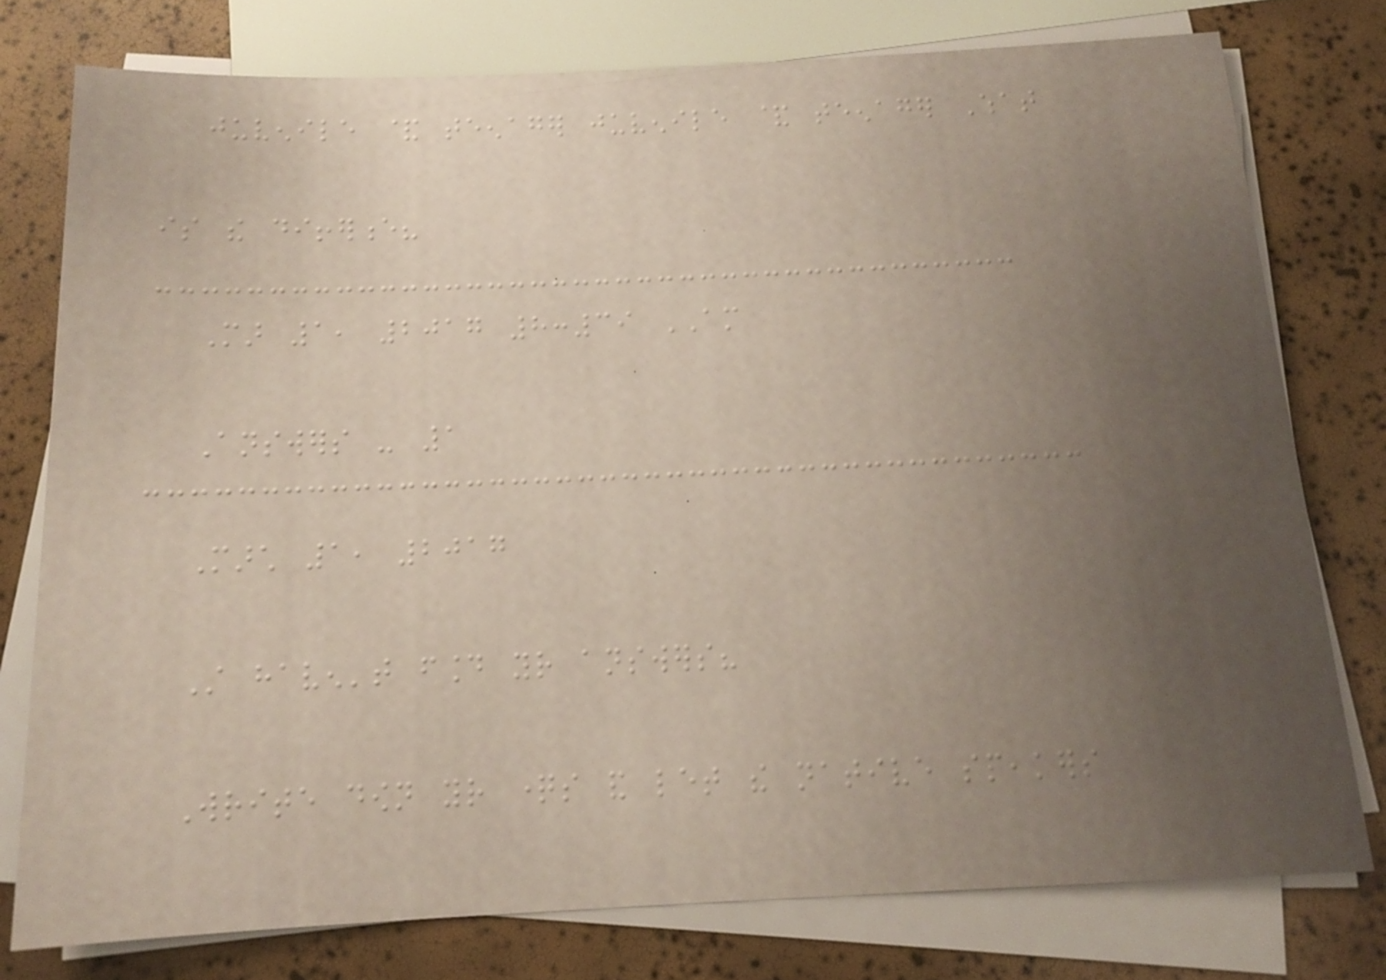juvenile & teenager juvenile & teenager What
is the difference?
Mar 1, 2017 8:39 AM
Answers - 1
March 1, 2017
Still haven't found your answers?
Write down your questions and let the native speakers
